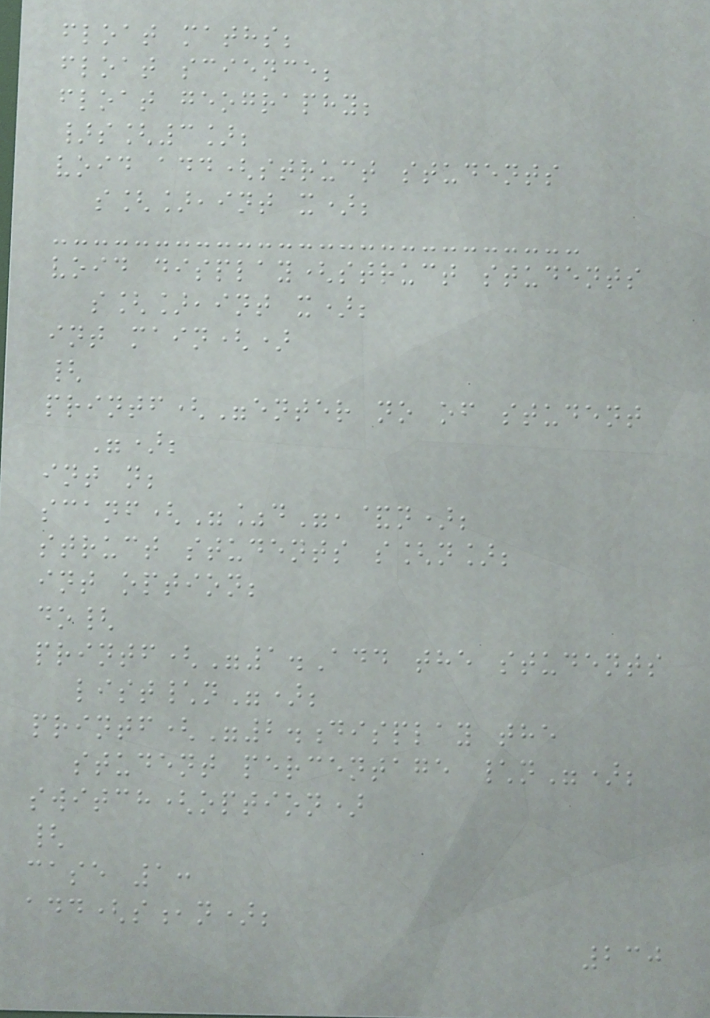float maths;
float science;
float geography;
}s[3];
void add(struct students
s[],int x);
void display(struct students
s[],int x);
int main()
{
printf("enter no of student
");
int n;
scanf("%d",&n);
struct students s[n];
int option;
do{
printf("1.Add the students
list\n");
printf("2.display the
student percentage \n");
switch(option)
{
case 1:
add(s,n);
230
